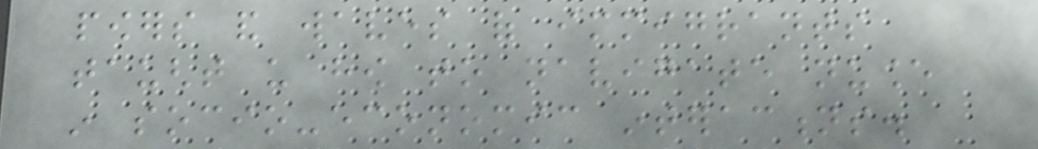powers and waves of immigrants
taught us how to navigate nuance
in socio-economic interactions.
